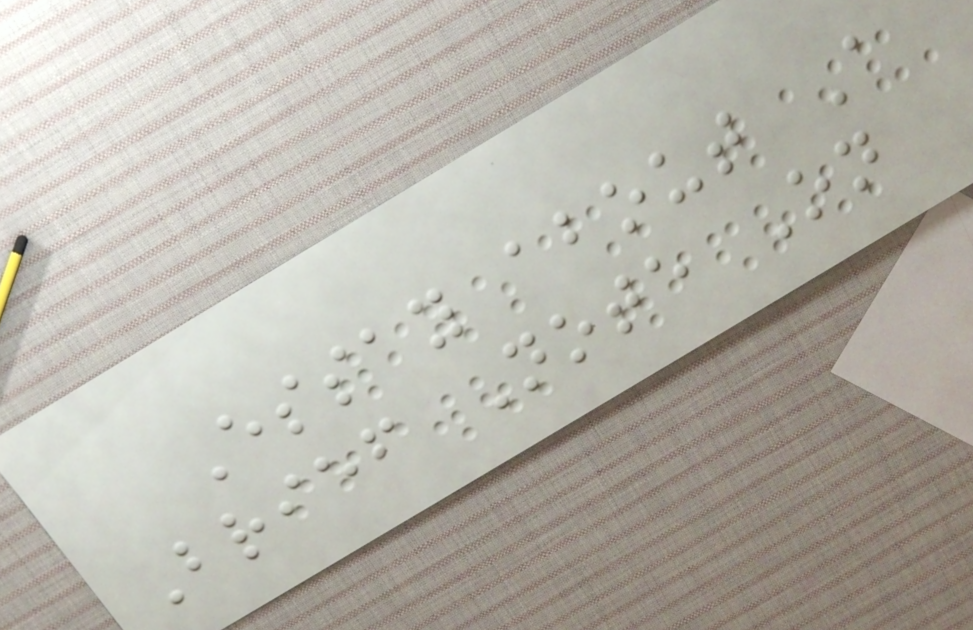Essay about A
Brief Note On
